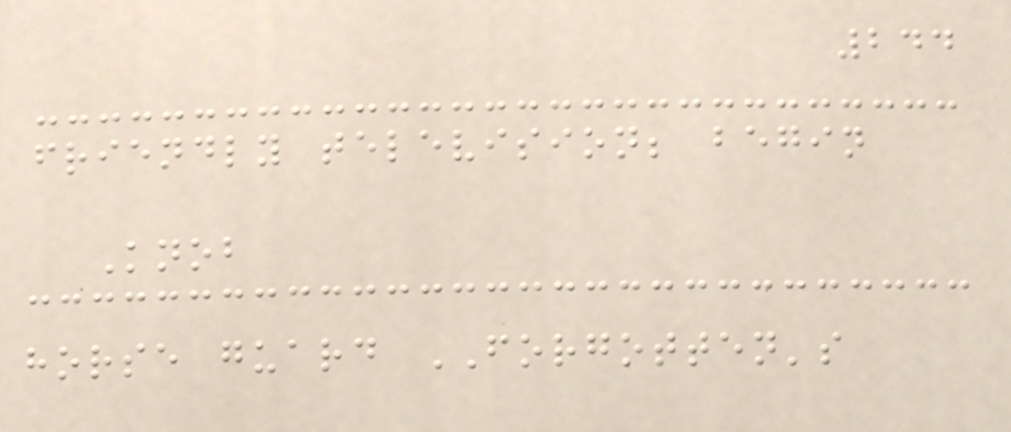244
friendly television; begin
Knob
horse guard FORGOTTEN's
